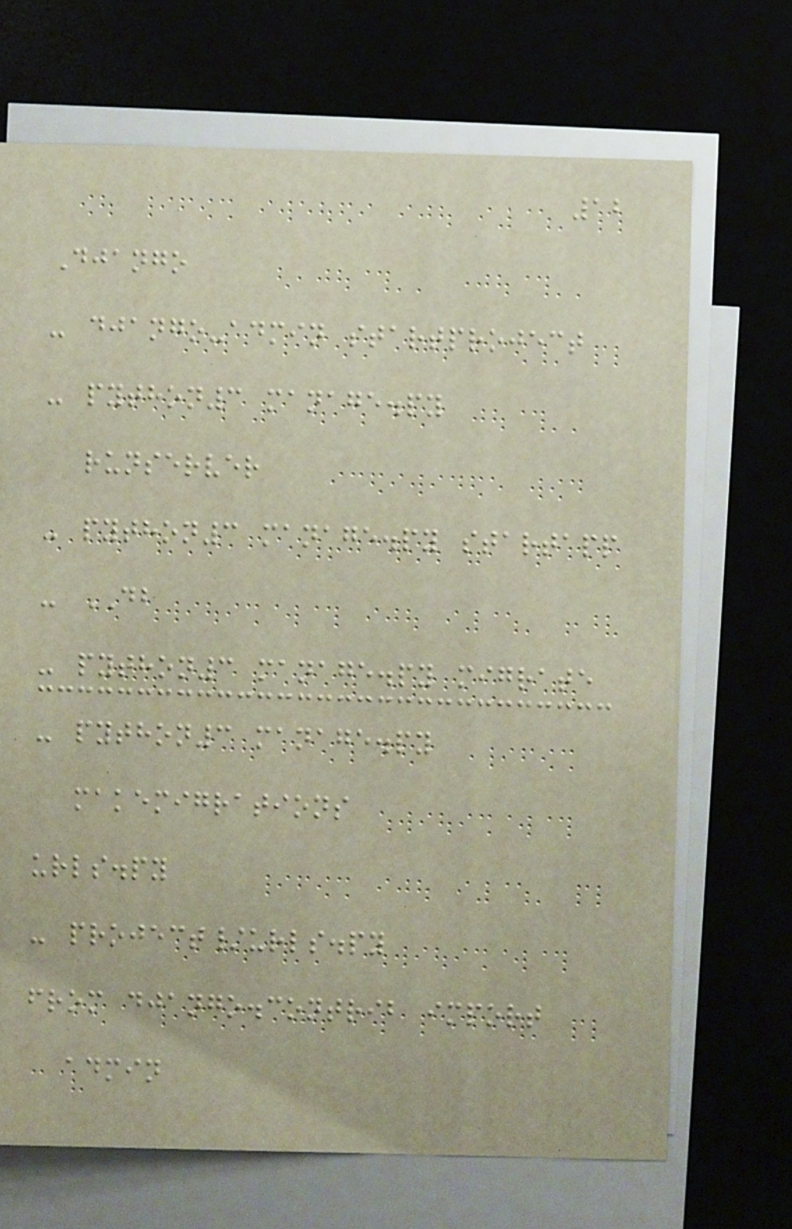12
Django
- django-admin startproject
- python3 manage.py
runserver
- python3 manage.py startapp
- DB
- python3 manage.py migrate
- python3 manage.py
makemigrations
urls.py
- project/urls.py
from django.contrib import
admin
